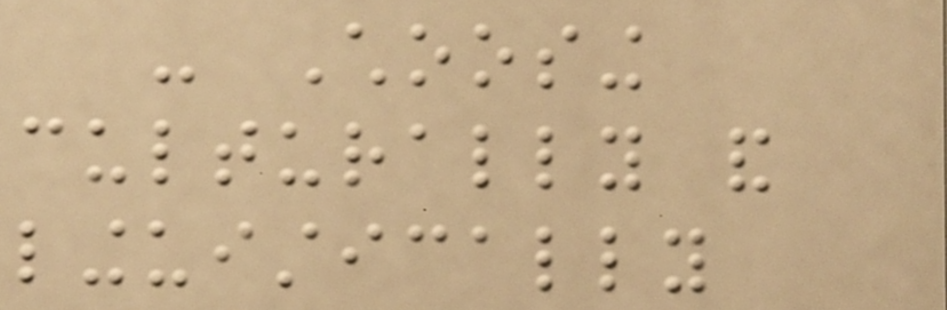- Choosing
culturally and
linguistically
